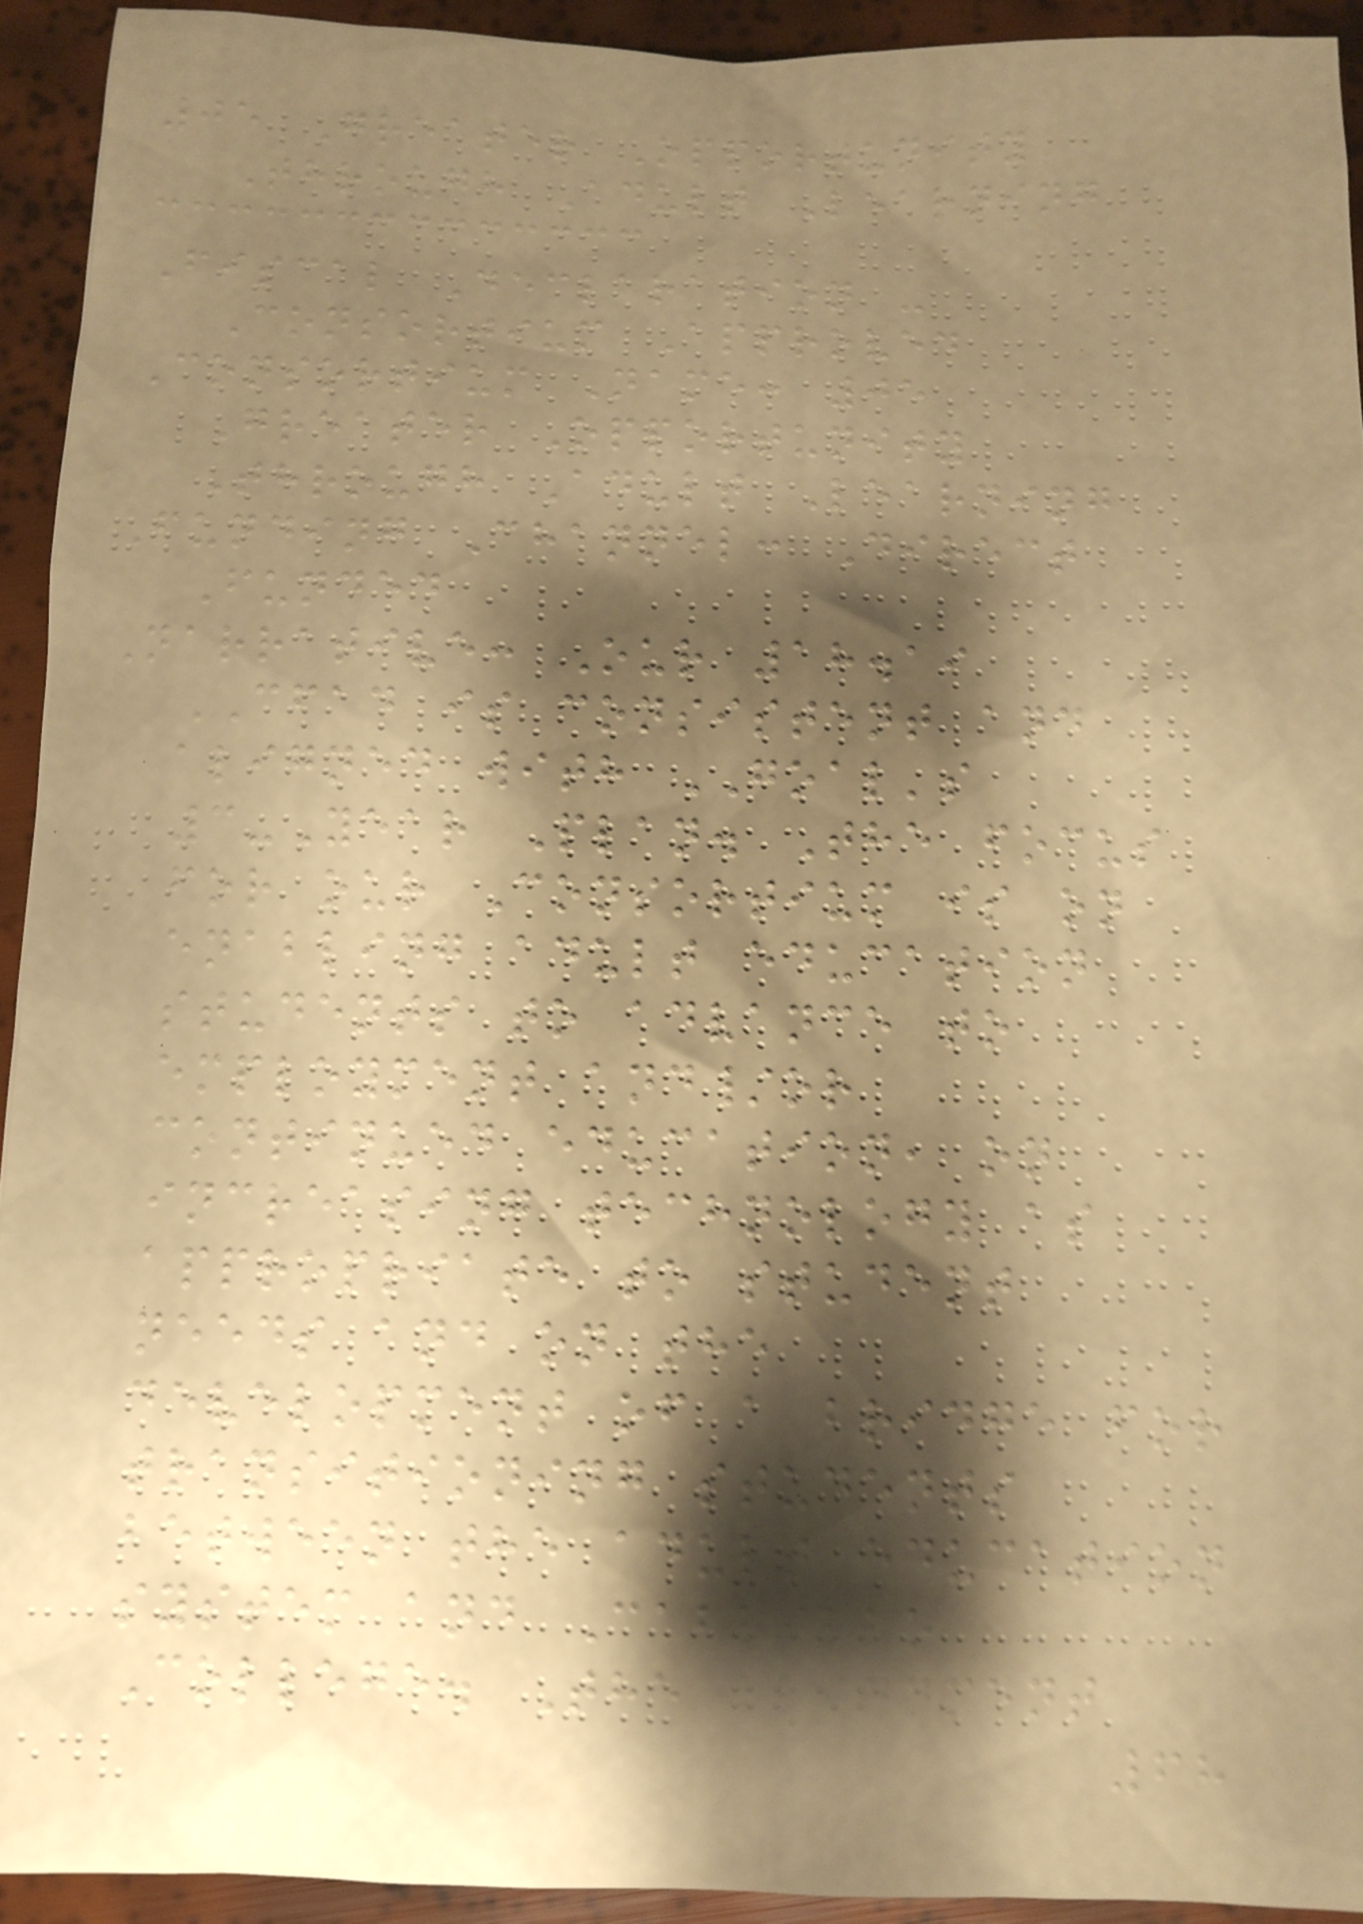05 Greater Opportunity
Through Adult Learning
Fiscal Declaration -
Consortium Approved
Consortium Name: 05
Greater Opportunity
Through Adult Learning
Funding Channel: Direct
Funded
Narrative: Our 18.19
CFAD is consistent and
aligned with GOAL's
3-Year Plan. The focus
for our Consortium is on
enabling adult education
students to advance to
employment and/or
continued education, on
increasing technology as
appropriate to student
needs and on the
development of a bridge for
transitioning students
between the adult education
system and Cabrillo
College. The alignment
68
